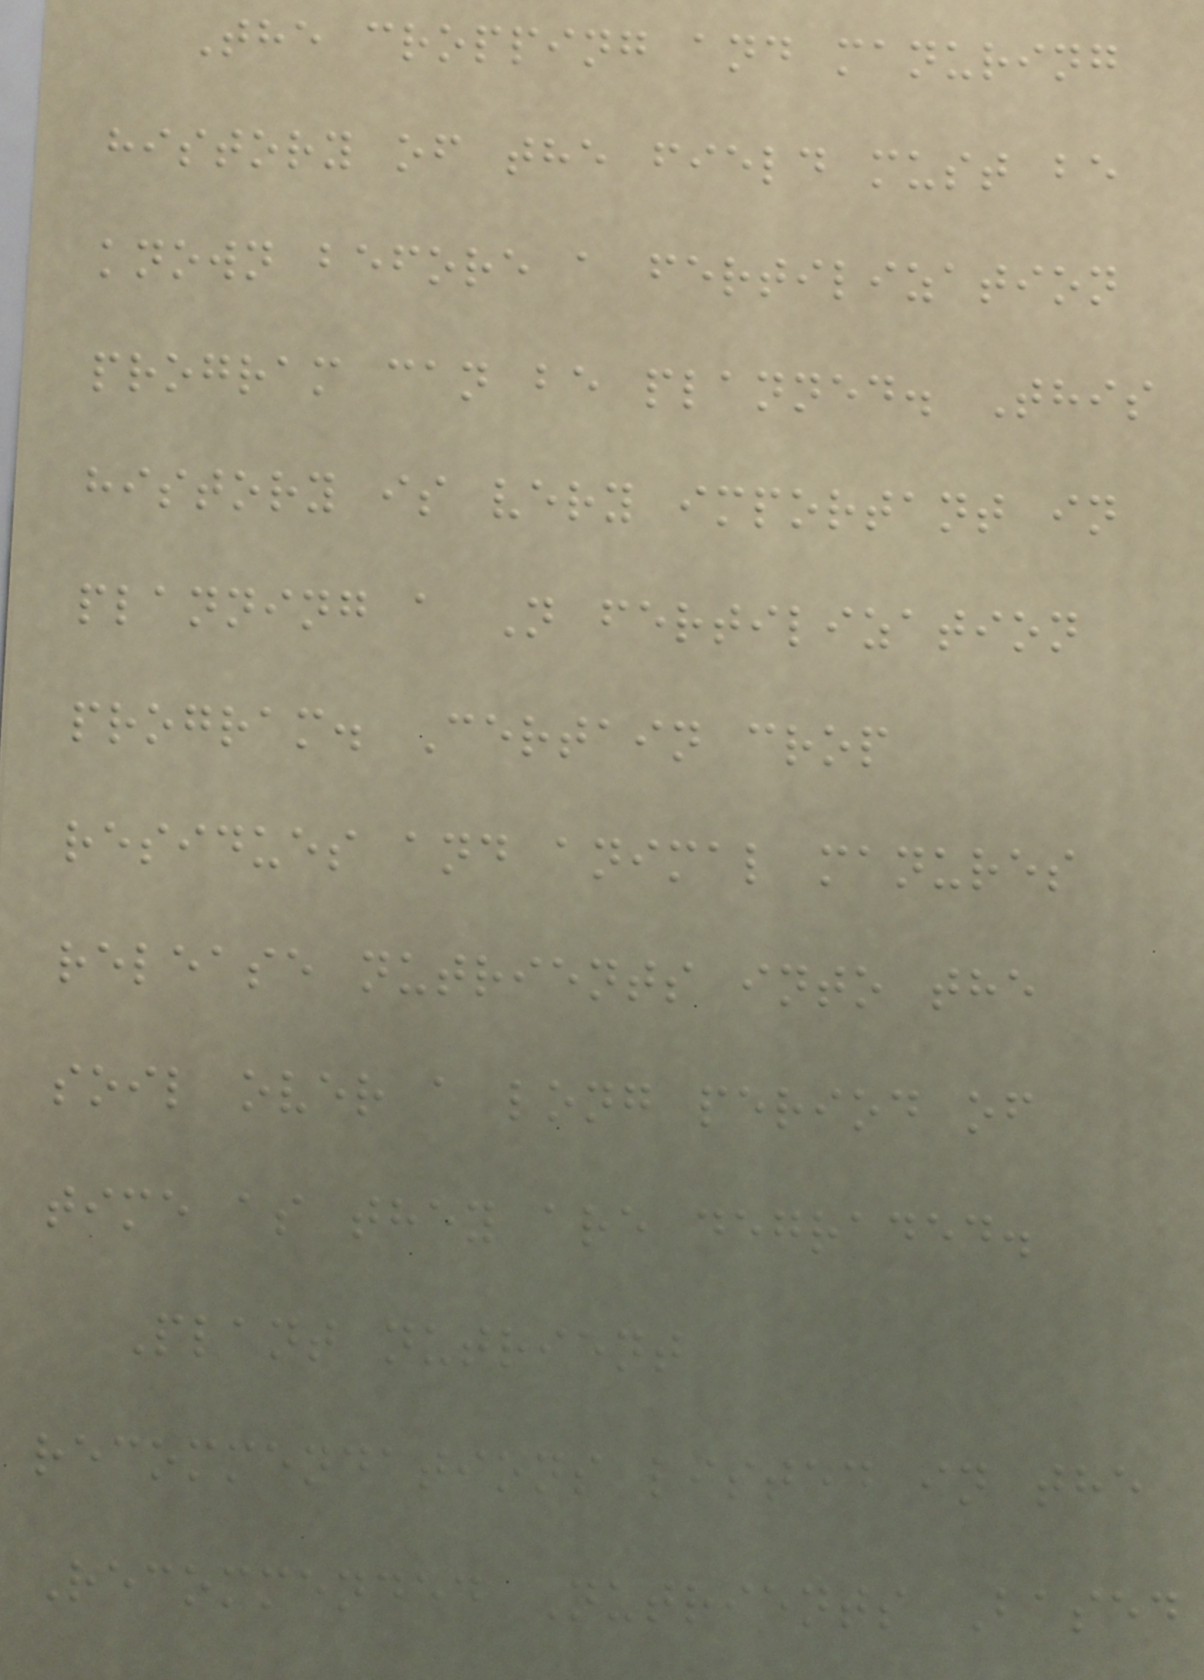The cropping and manuring
history of the field must be
known before a fertilization
program can be planned. This
history is very important in
planning a N fertilization
program. Certain crop
residues and animal manures
release nutrients into the
soil over a long period of
time as they are degraded.
Plant nutrient
recommendations listed in the
Recommended Nutrients Based
